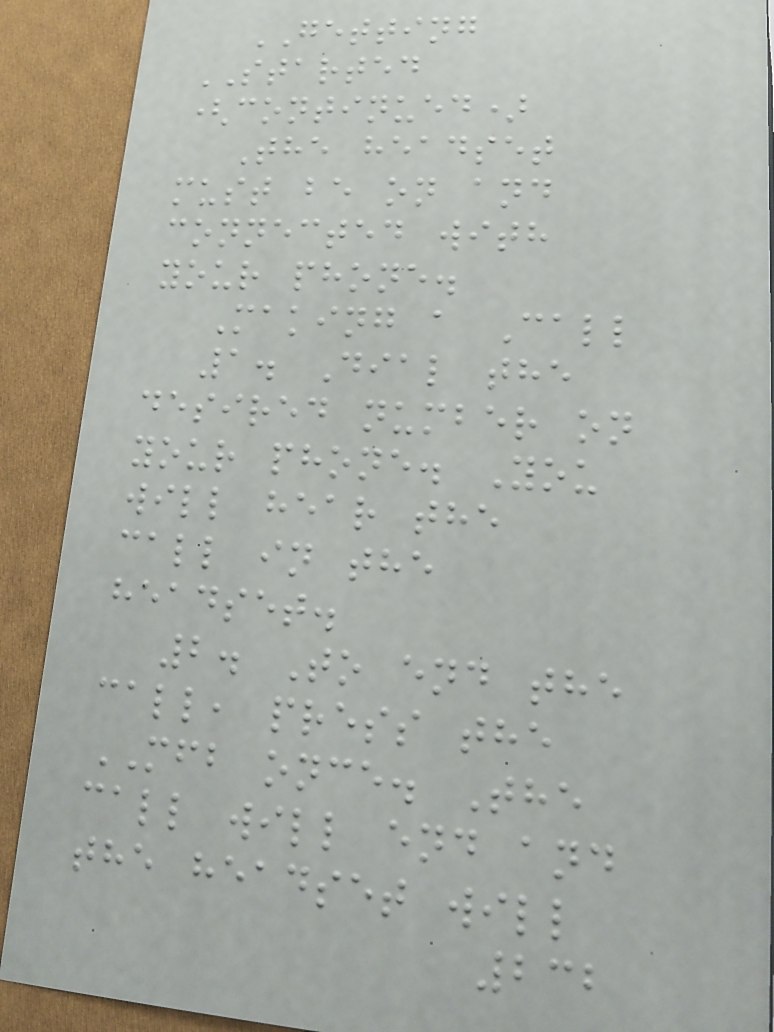GETTING
STARTED
(continued)
The headset
must be on and
connected with
your phone.
Making a Call
1. Dial the
desired number on
your phone. You
will hear the
call in the
headset.
2. To end the
call, press the
MFB once. The
call will end and
the headset will
232
